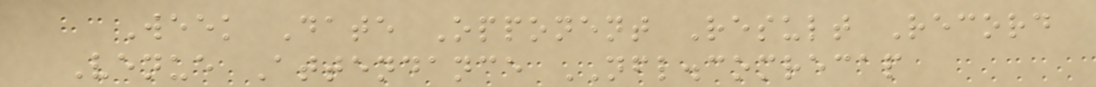Week Date Opponent Result Record
Venue Attendance NFL.comrecap
